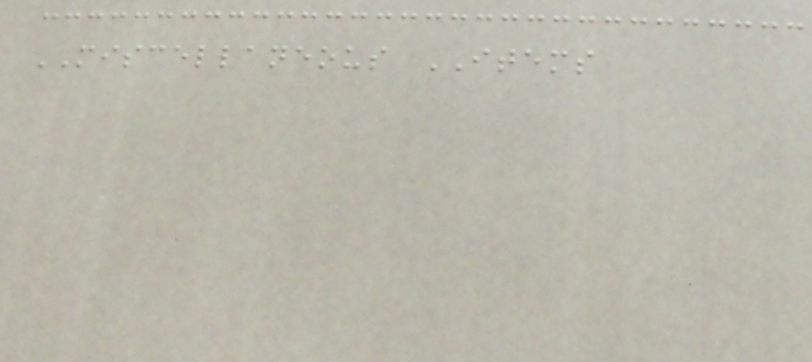MISCELLANEOUS ITEMS
